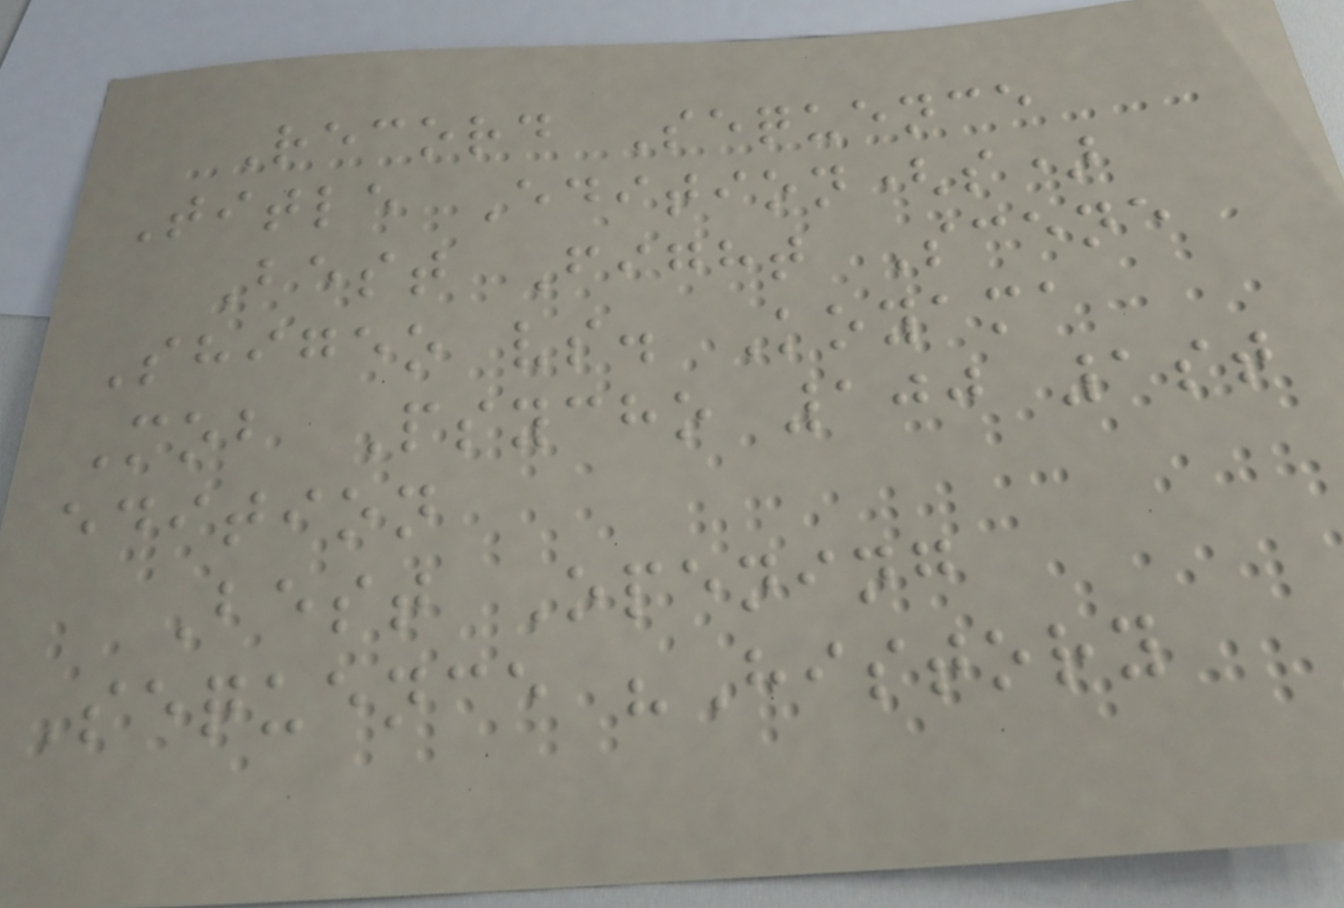Record Sequence
Title Edition(s)
Best Fight Scene
Shigeo vs. Koyama
Mob Psycho 100 1st
edition
Best Opening
Sequence "History
